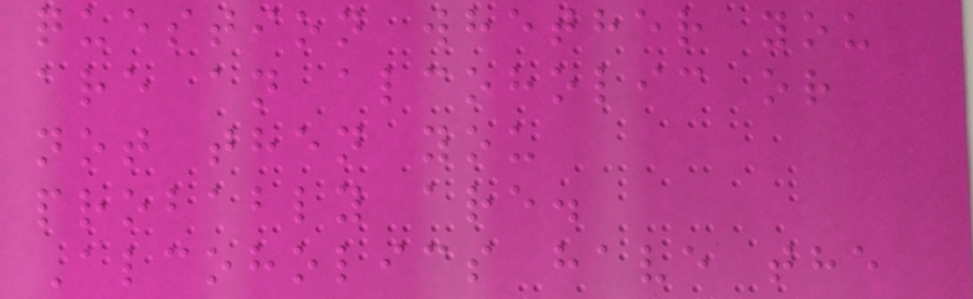question whether you
are an alcoholic or
not then you
probably are.
Alcoholics have the
